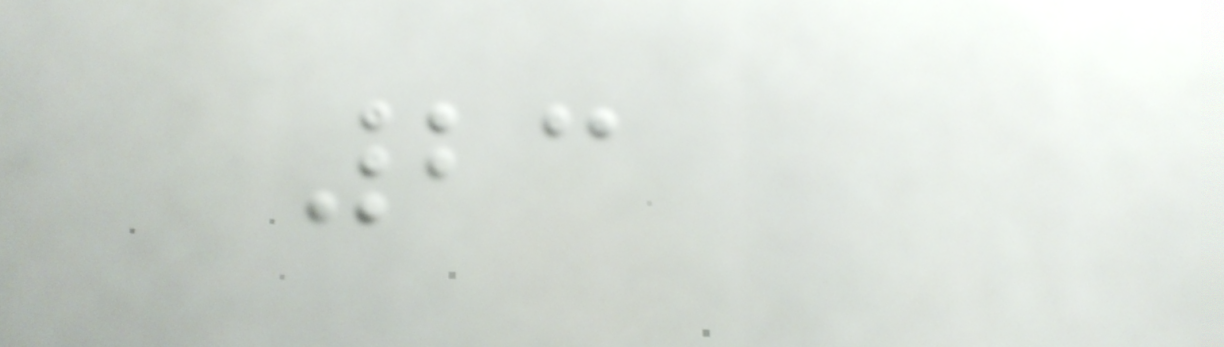23
